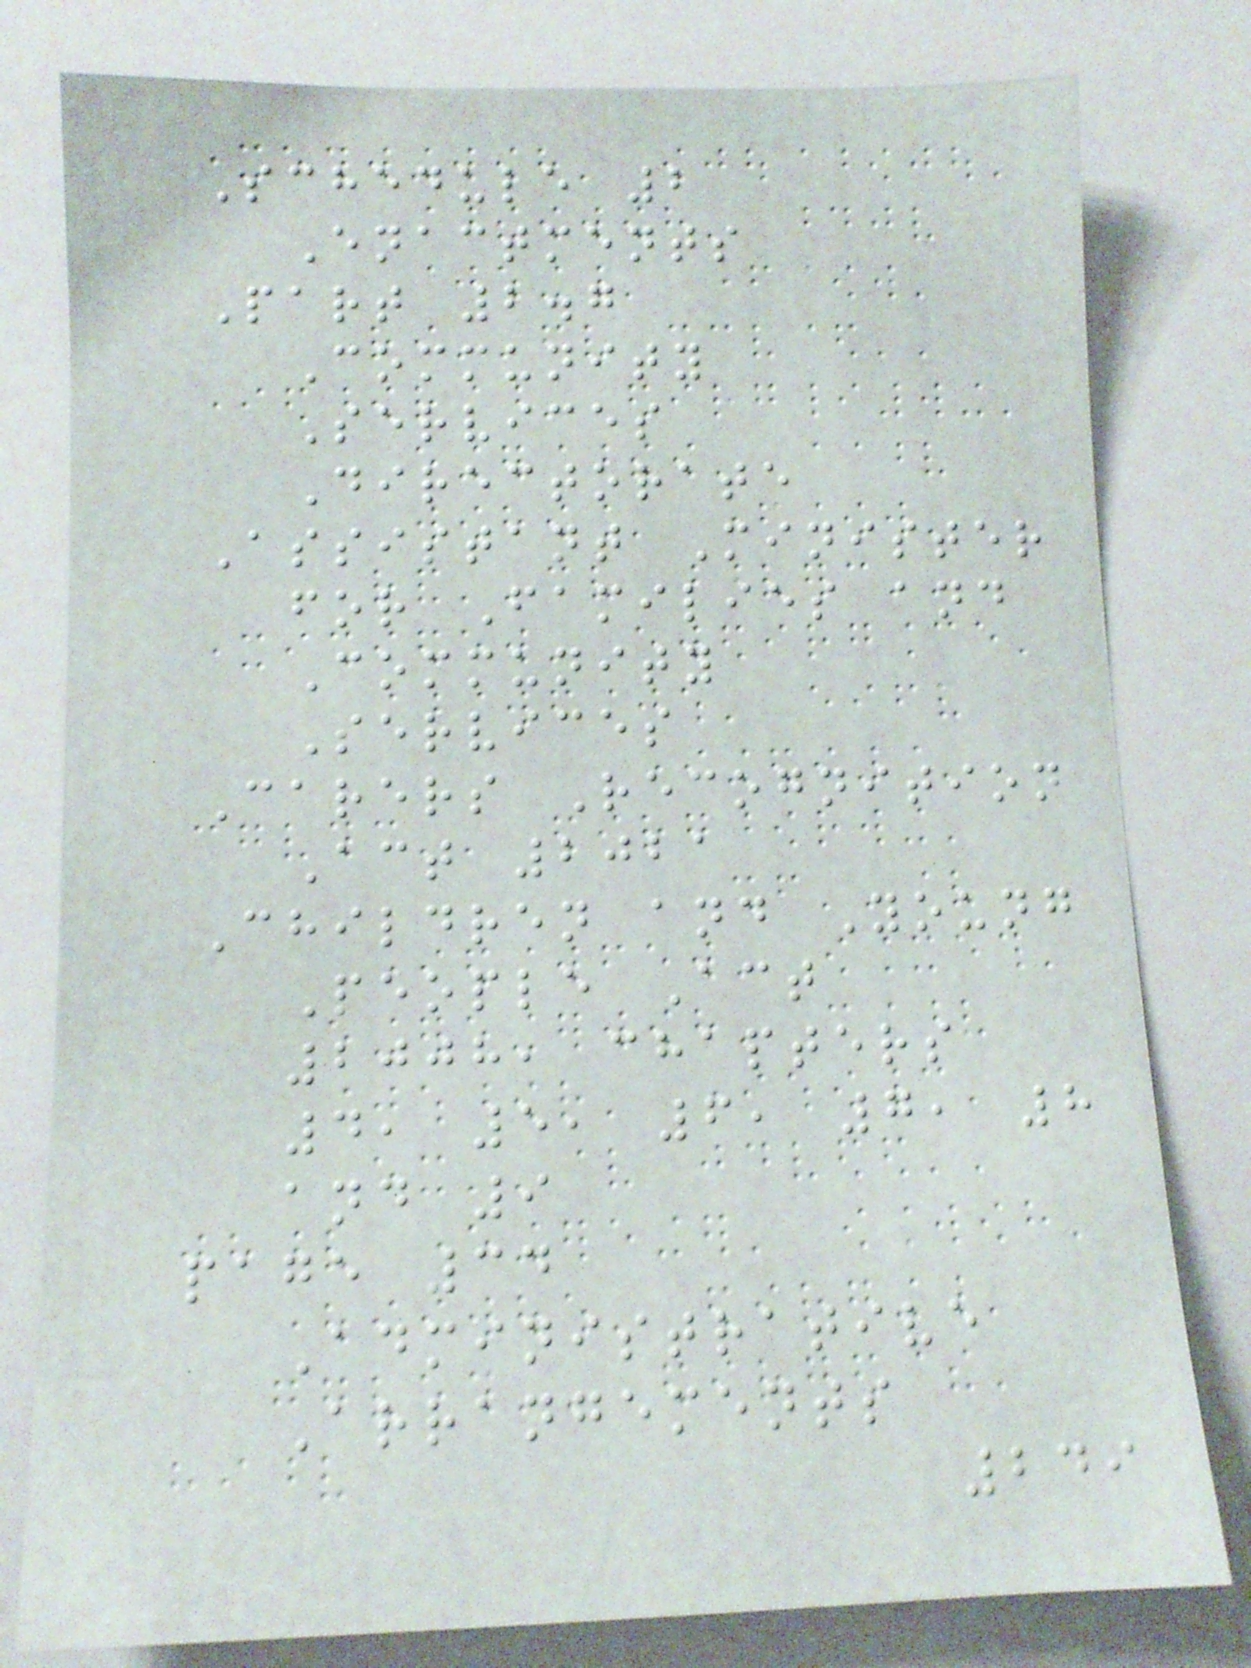Schedule 2
Enactments
Part 2.7
Community
Services
Directorate
Assistant Minister
for Families and
Community
Services
Carers Recognition
Act 2021
Children and Young
People Act
2008, chapters
4, 5, 6, 7, 8
and 9
page 34
Administrative
Arrangements
249
